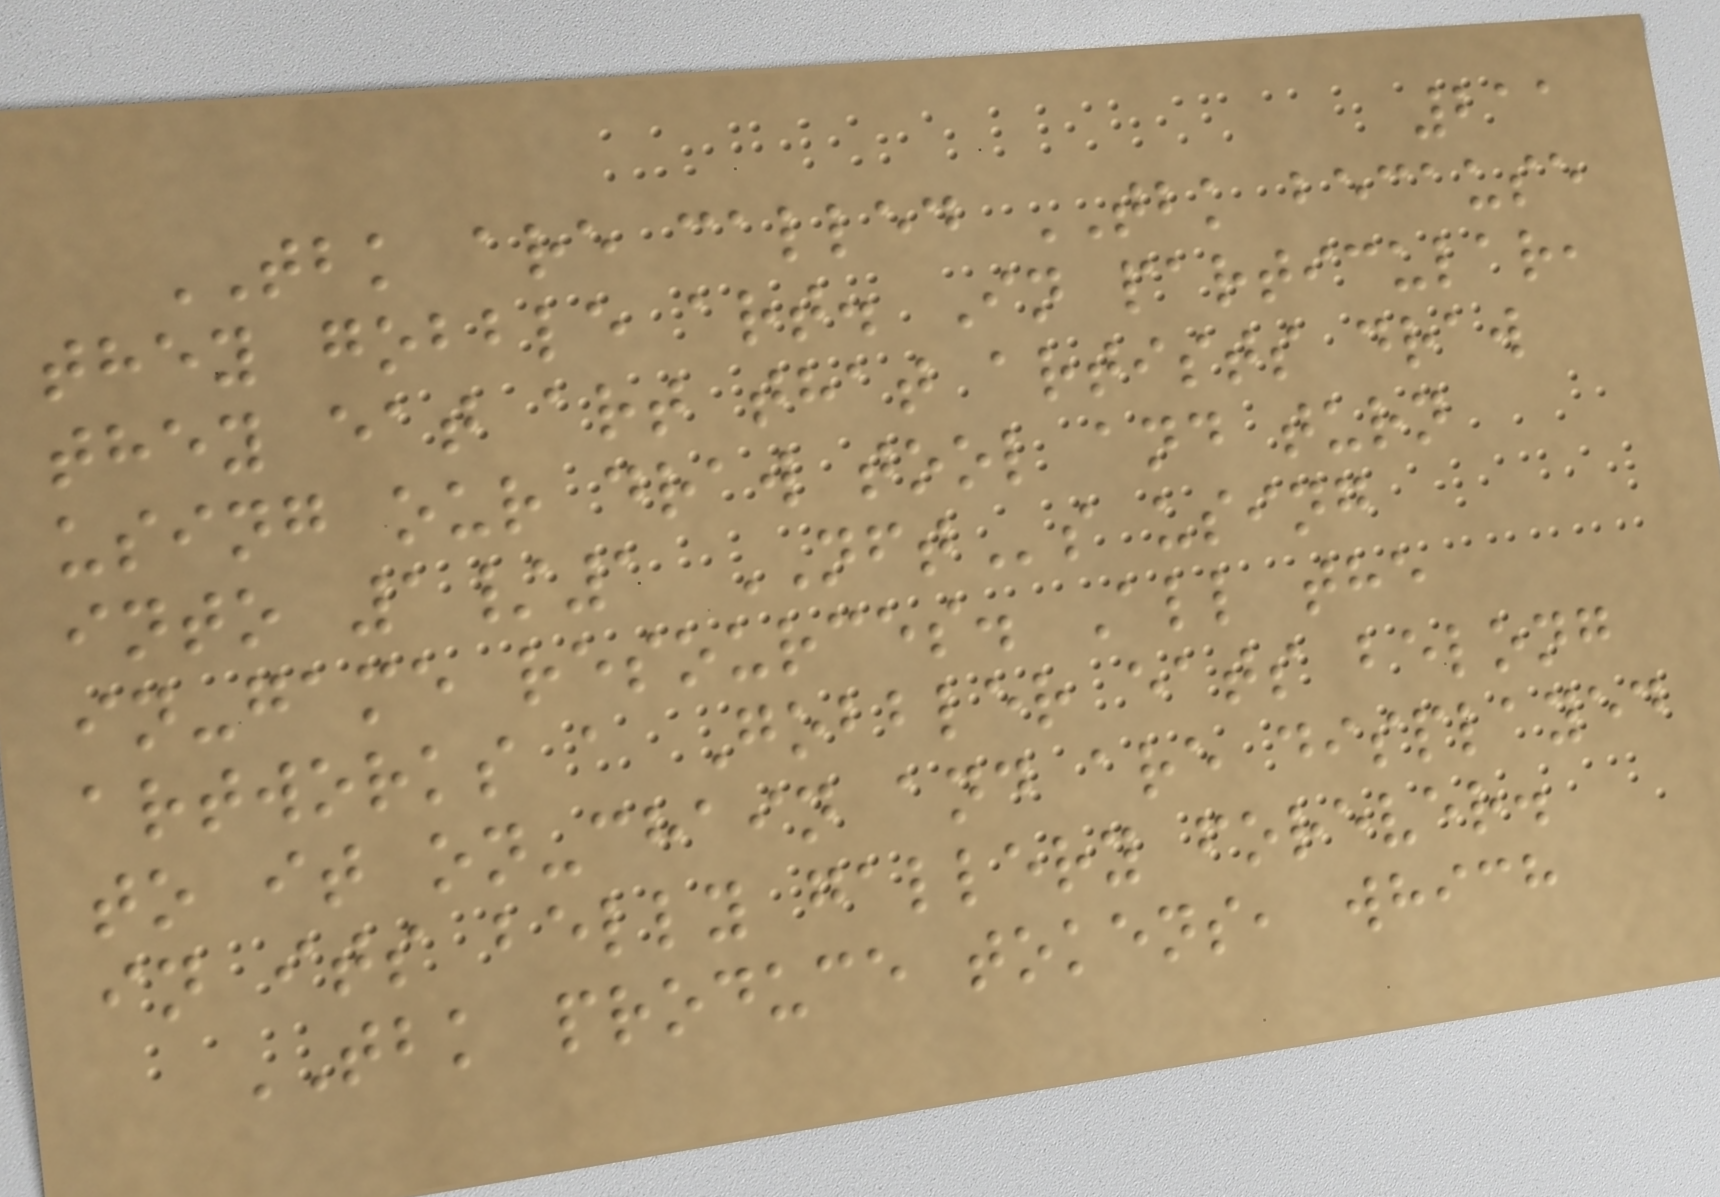211
TBK are called TBK because
they gobble art. In particular,
they eat art that artists draw
using our draw tool and turn
into 1/1 NFTs using
in-game resources. All the
artworks a Gobbler eats belong
to it on-chain and are displayed
in its belly gallery forever.
TBK produce tokens, which
